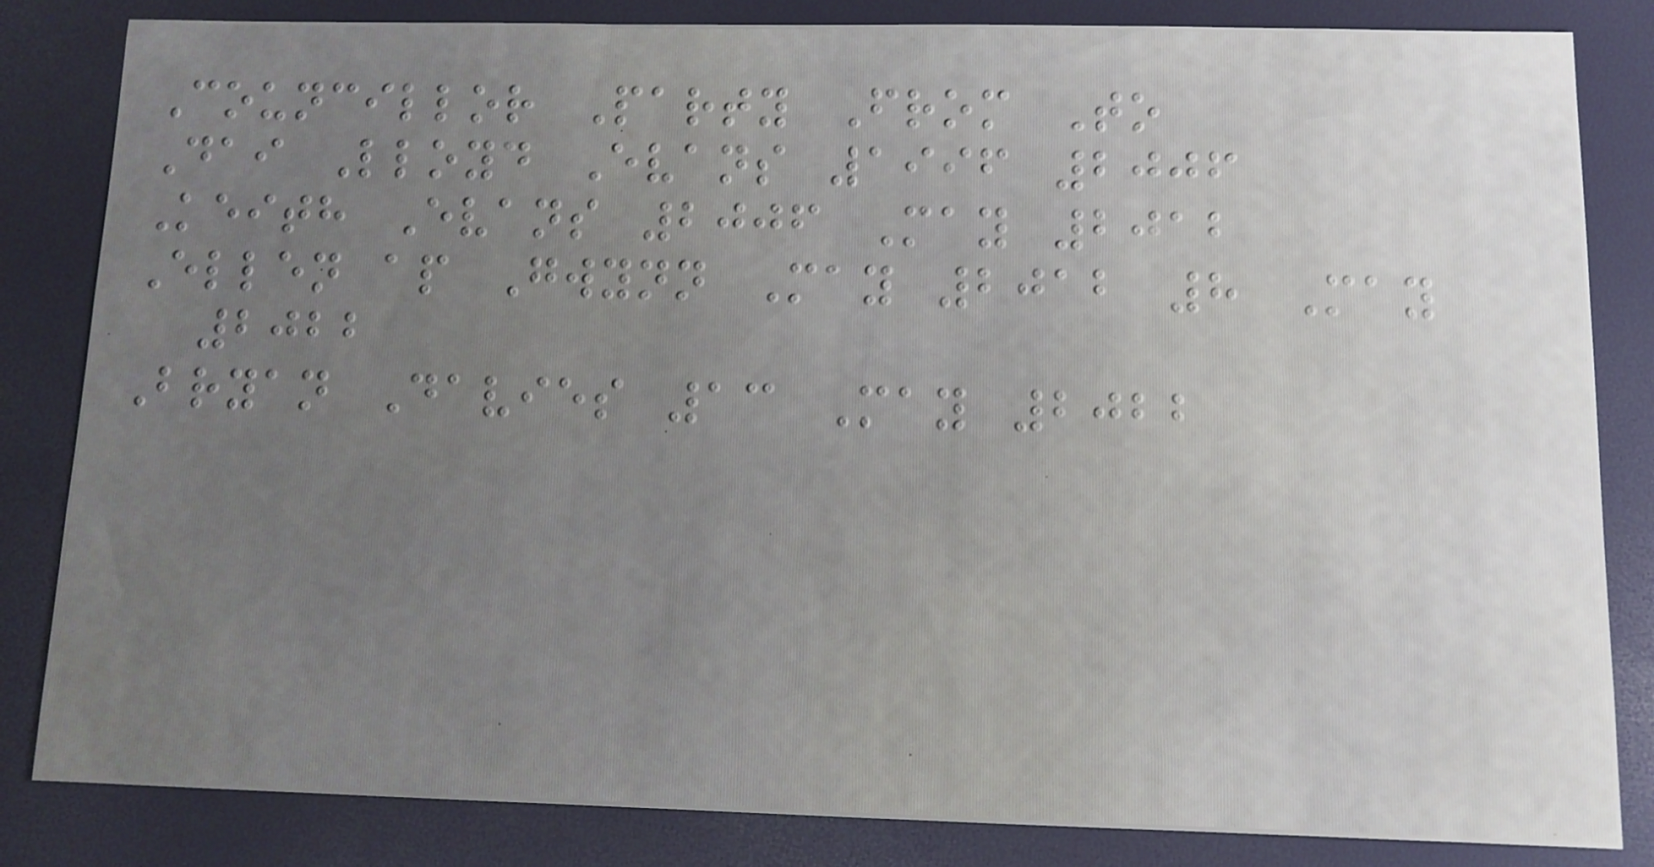Councillor Party From To
Dai Lloyd Evans 1996 2006
Keith Evans 2006 May 2012
Ellen ap Gwynn May 2012 8 May
2022
Bryan Davies 13 May 2022
